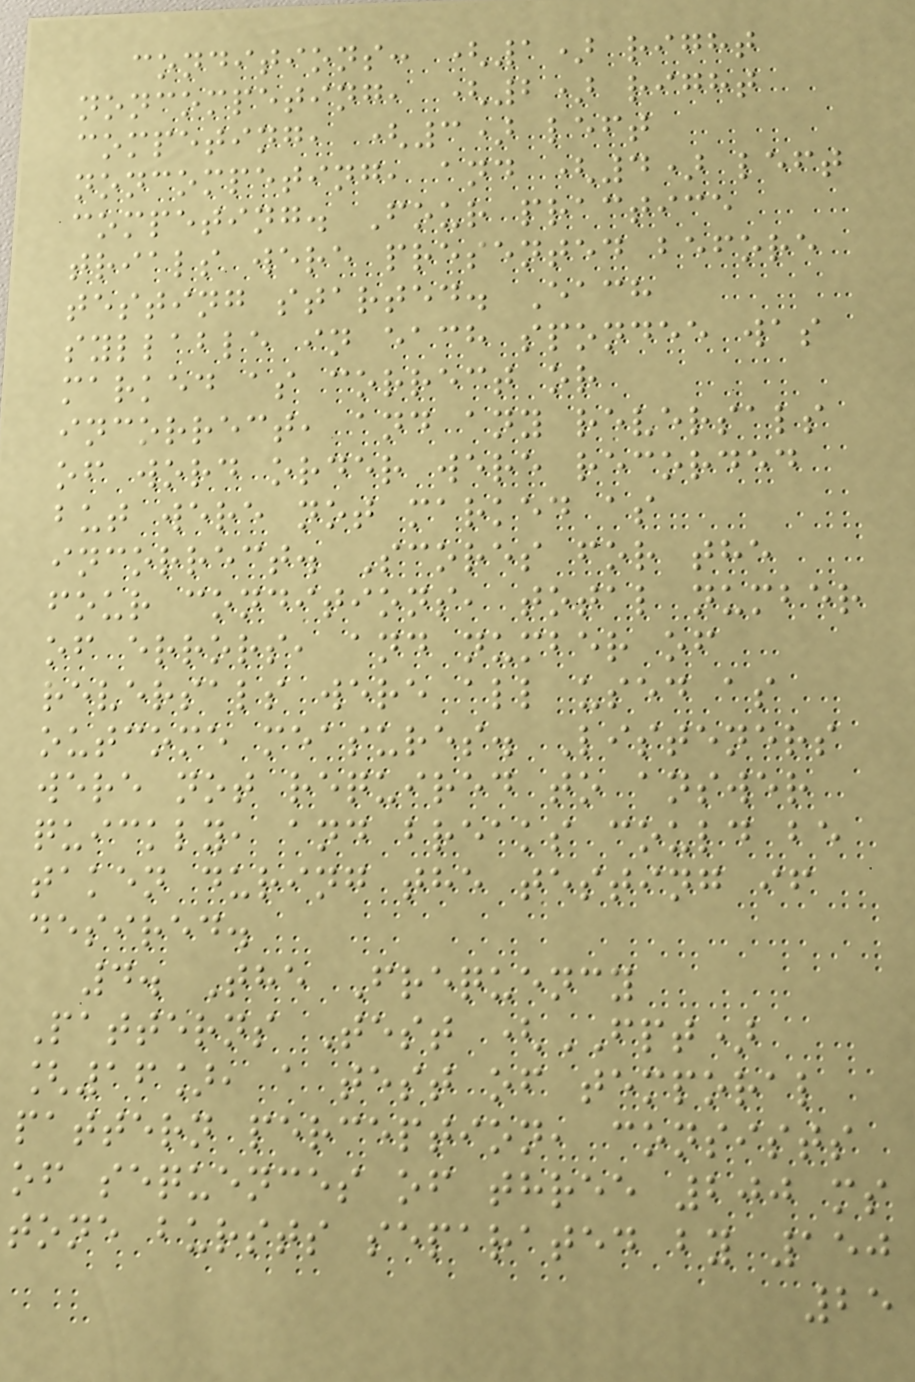conditions: (1) right
noncompeting, (2) right
competing, (3) left
noncompeting, and (4) left
competing. Four practice
trials were presented before
testing started. Each
syllable in each spondee was
marked as correct or
incorrect, and any reversals
of word order were recorded
but were not marked as
incorrect. Scores for the
four conditions, total number
of errors, and number of
reversals were all used as
outcome measures. Listeners
were not required to answer
quickly, and breaks could be
taken during the testing if
desired.
4. The Frequency
Patterns Test (FPT)
[16], a test of temporal
pattern perception, consists
of sequences of three 200 ms
tone bursts separated by 150
25
